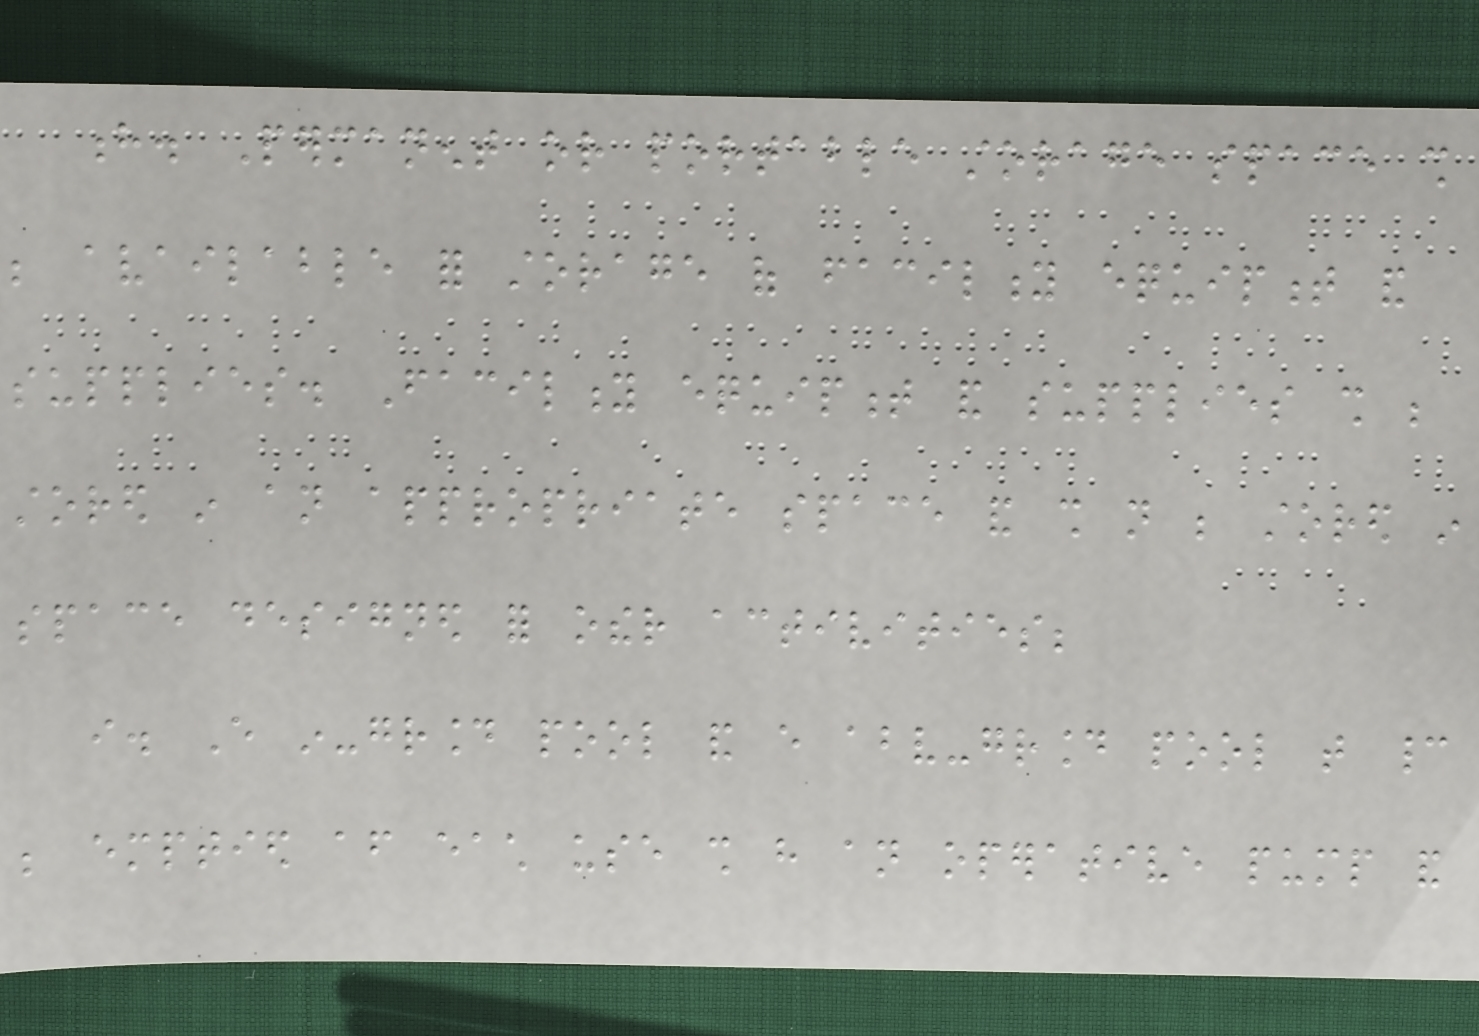h. Permanent or portable storage space shall
be available for storage of facility equipment and
supplies. Facility equipment and supplies shall be
stored in an appropriate space and shall not be stored in
space designed for other activities;
i. Every in-ground pool and every above-ground pool that cannot
be emptied after each use shall have an operative pump and
